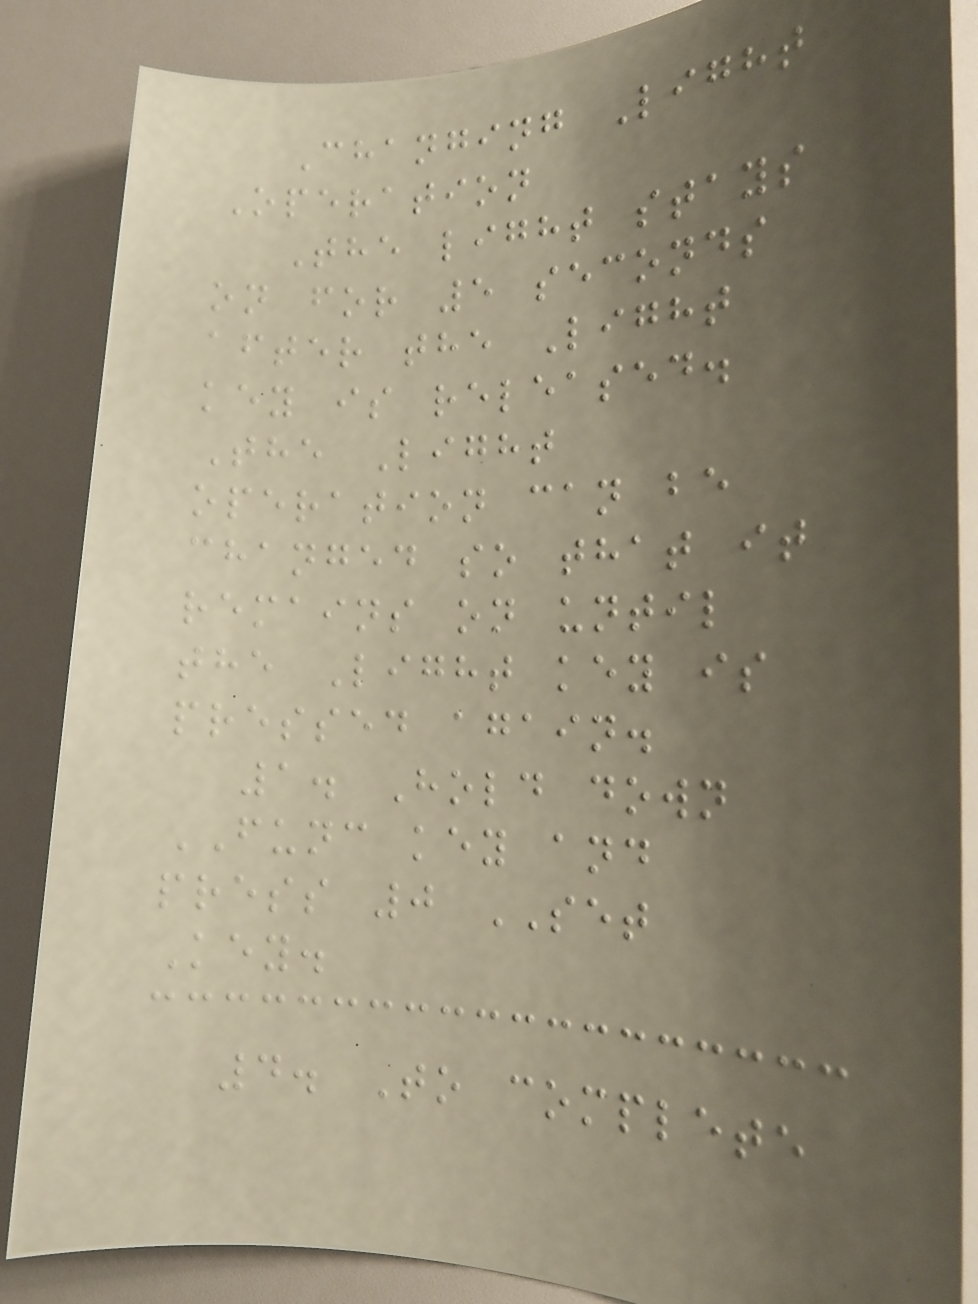Changing Light
Operation
The light stays
on for 5 seconds
after the Light
key is released.
The Light
operation can be
changed so that it
remains on until
the Light key is
pressed again.
1. Hold down
FUNC key and
press 0 SET
Key.
4. To complete
